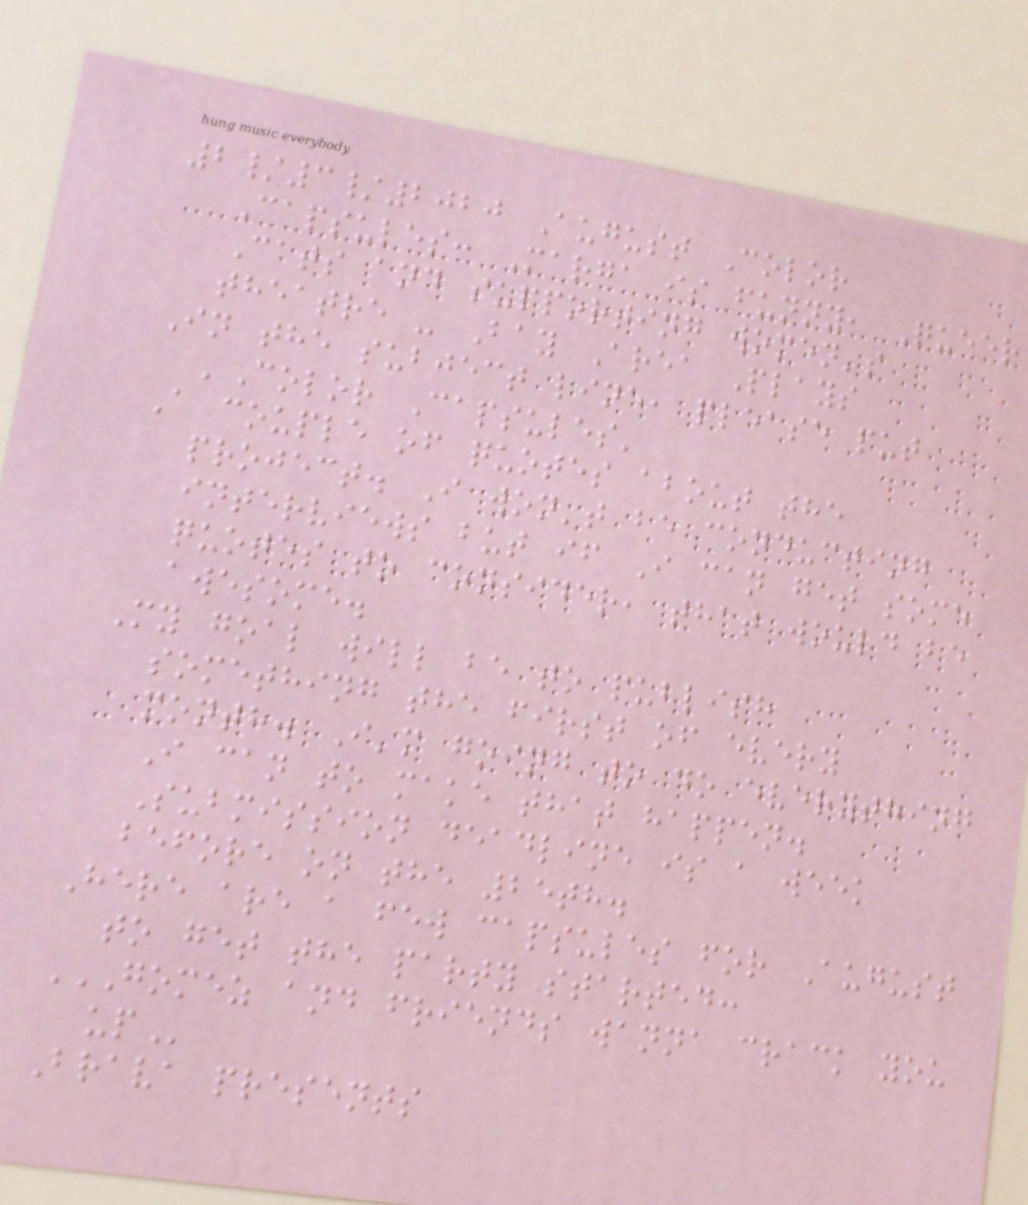2/3/2020 August Color
Capsules: Marga is funny, Queer
Cats and supporting women's
theatre - Bay Area Plays
In the subject line, please put
'Color Capsules'
A couple of quotes about the
project. I won't be conducting
interviews but if I can get some
quotes to consider, that would be
awesome.
My goal will be to publish
something the first of every
month. I'm going to do everything
I can to make that happen.
Submission deadline is a week
before on the 25th.
Here are a few capsules for August
to get the party started:
GOMEZ AND FRIENDS WANNA CRACK YOU
UP
Brava presents
